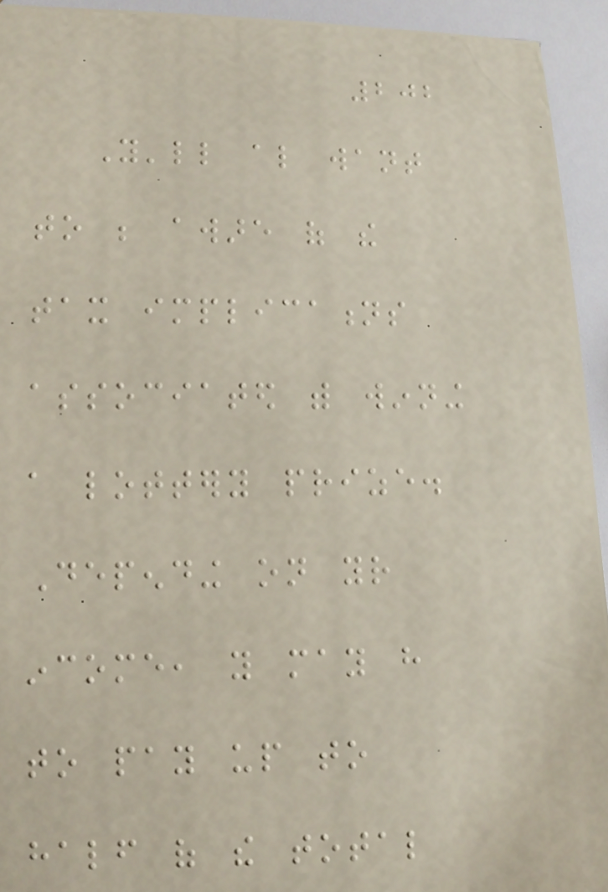202
You'll also want
to be aware of the
tax implications
associated with winning
a lottery prize.
Depending on your
income, you may have
to pay up to
half of the total
